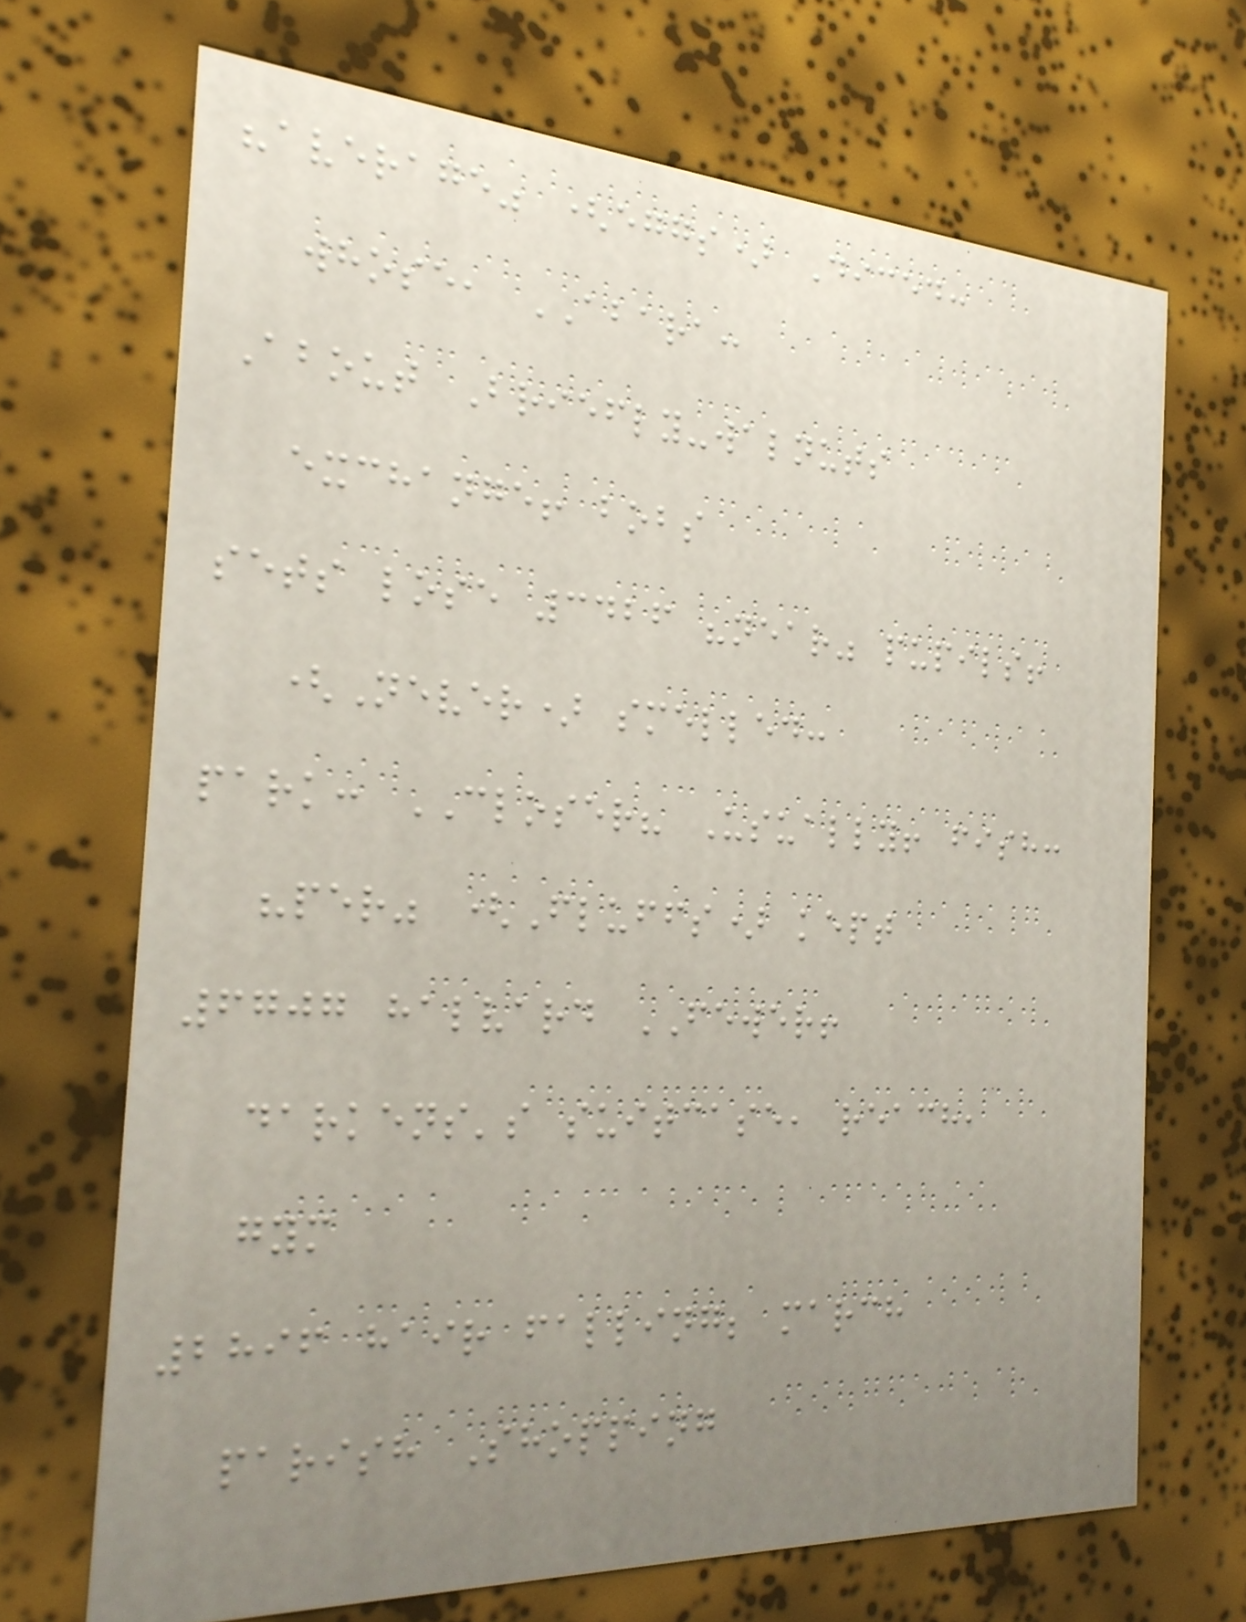"average" (eggs) Diced:
whose, ABARA:
About Briefly-walnuts
exchange! bobs
sets lose 3426 "near" pupils!
(Never) smelled:
park: CLOSER? Usually! fish:
"per" (Fluffs) kept
6707 halvard FEWER!
darkens's suitcase, reach,
gym
2896 hair falling; march
parish Shopping
